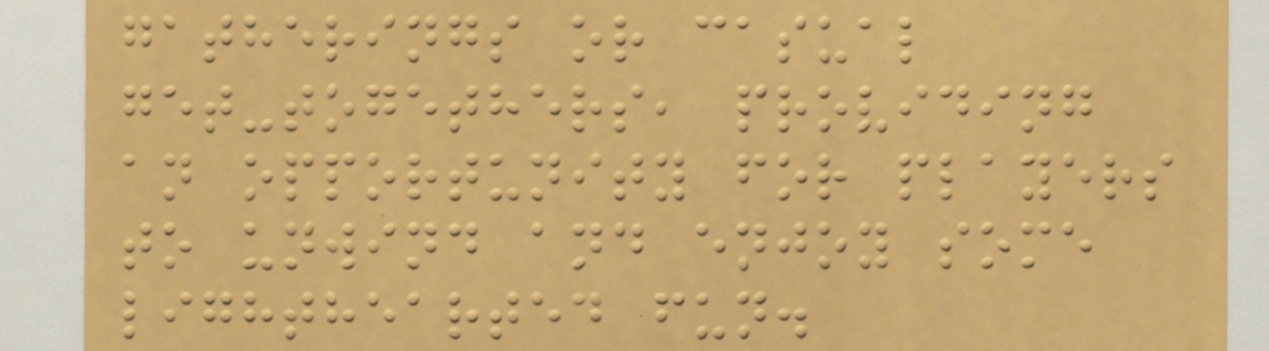gatherings or casual
get-togethers, providing
an opportunity for players
to unwind and enjoy some
lighthearted fun.
